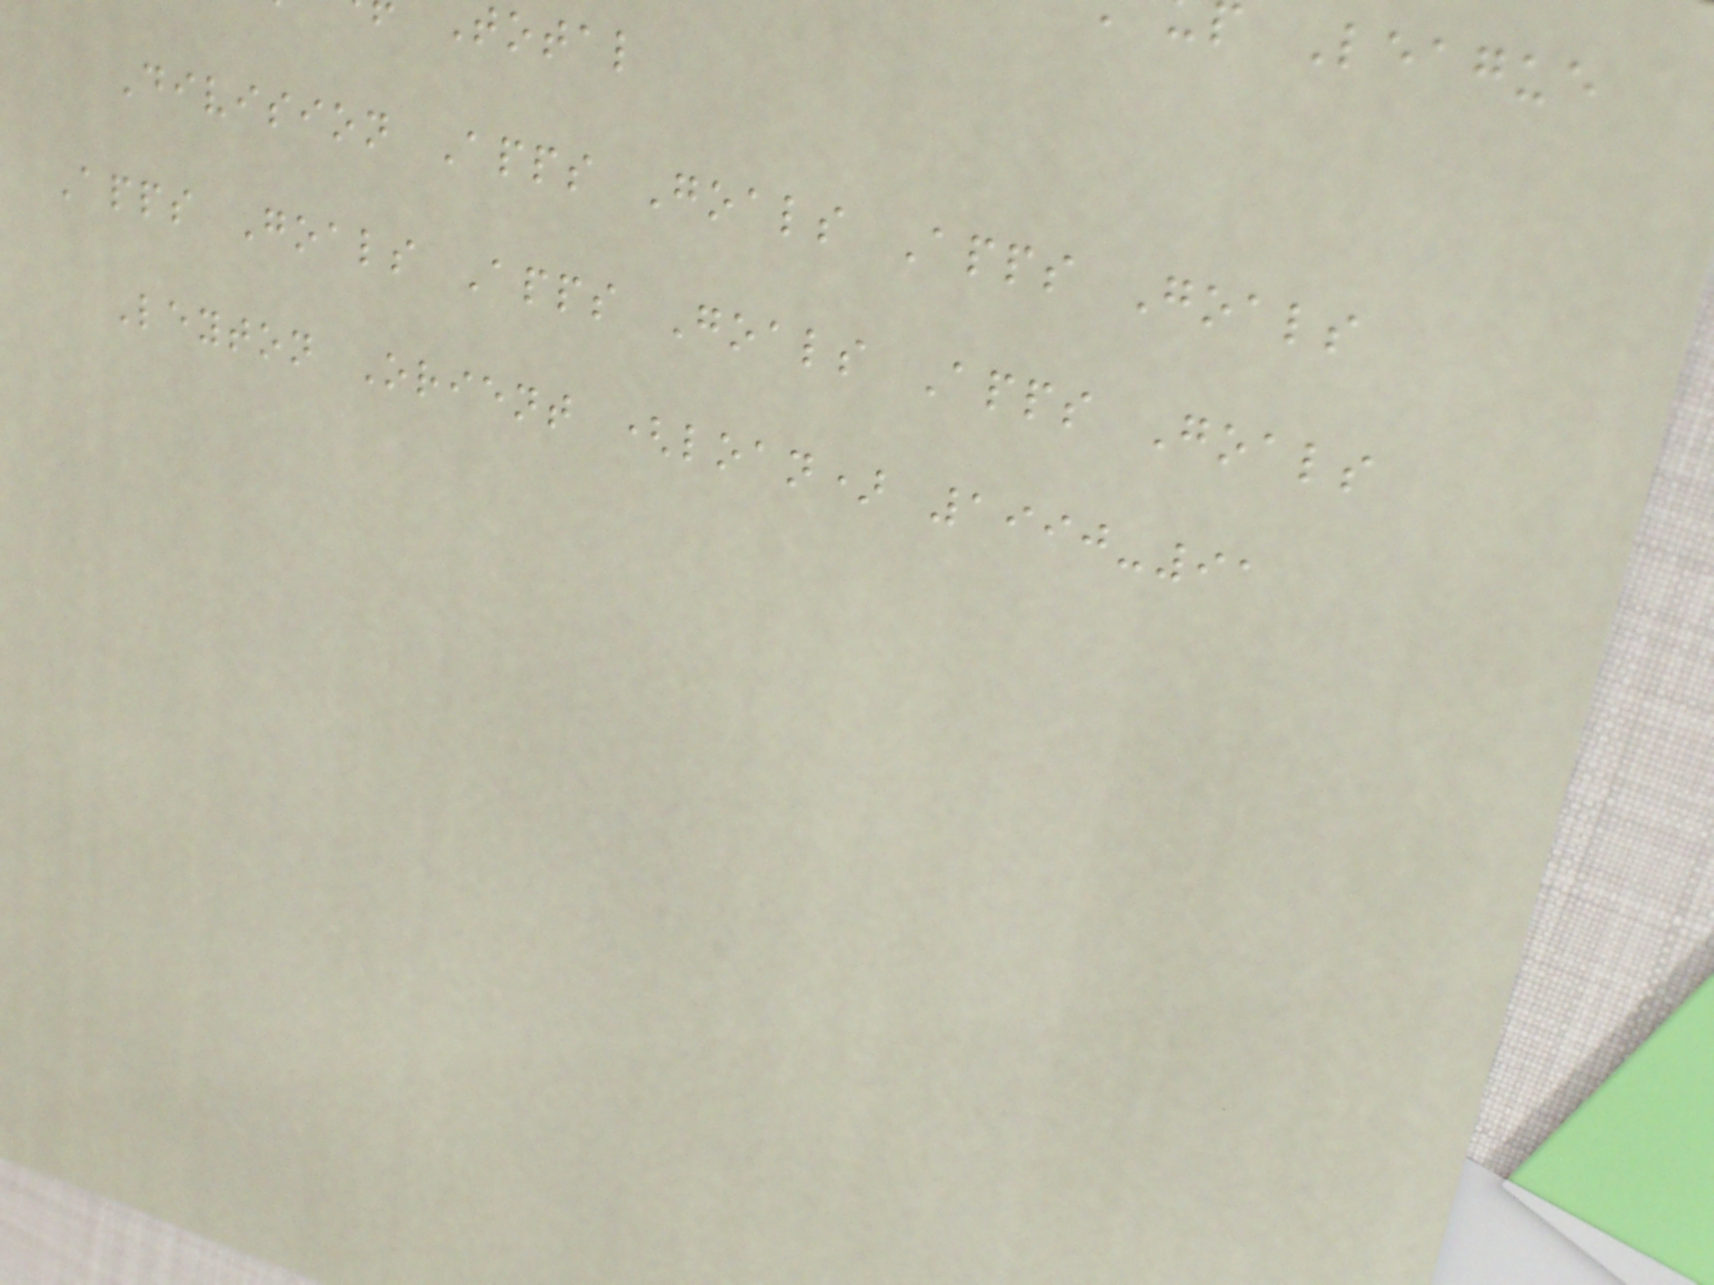total
Division Apps Goals Apps Goals
Apps Goals Apps Goals Apps Goals
Leyton Orient (loan) 1990-91
